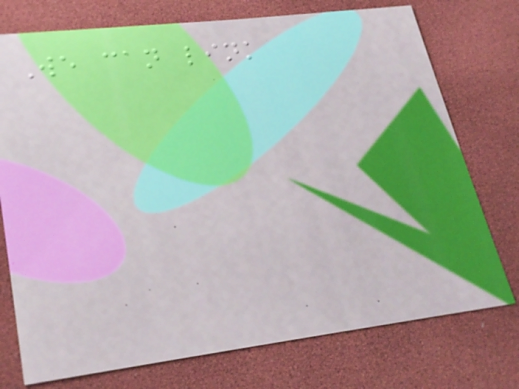We can link
